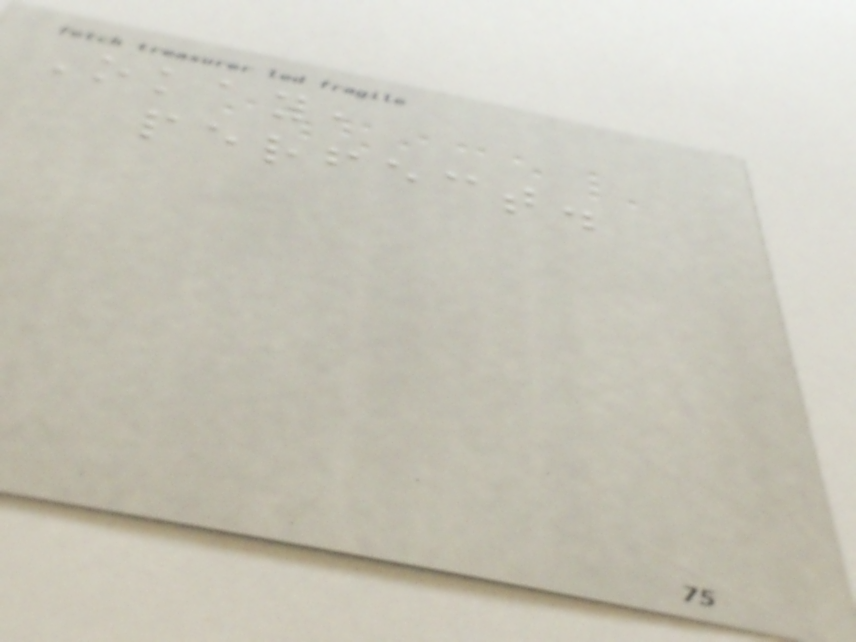Okay,
perfect.
